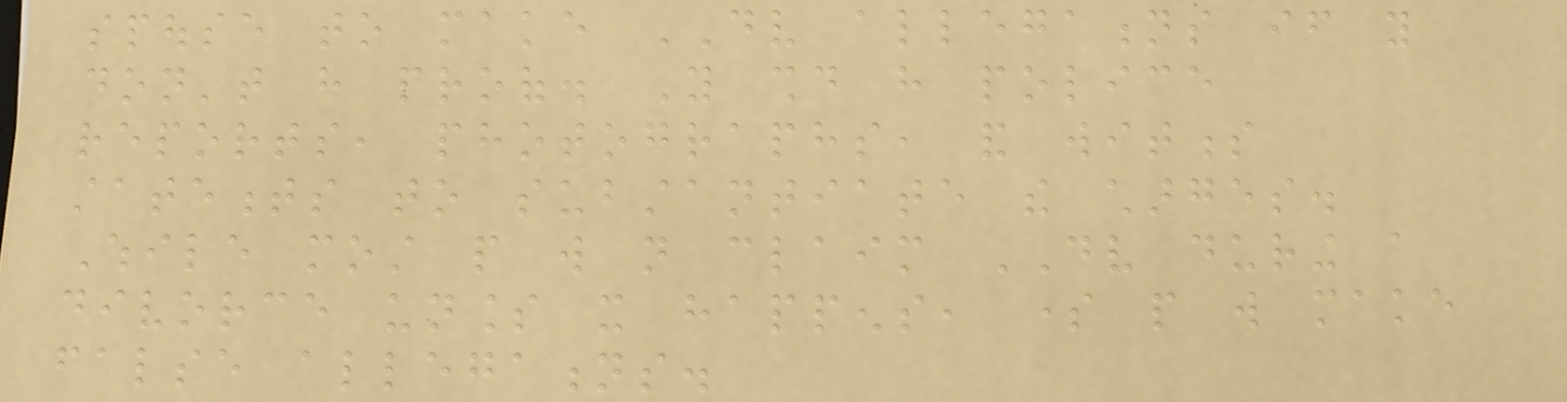spouse to make DV allegations if you
don't have proof. You should have police
reports, photographs, and witness
statements to substantiate the charges.
While most people will not claim DV during a
divorce unless it happens, some people will make
false allegations.
